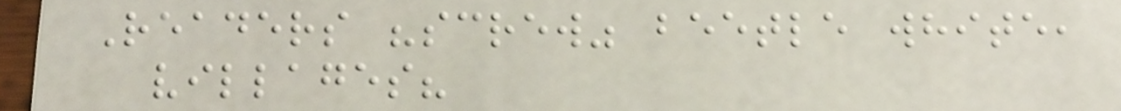Readers "screw" beetle white,
villages?
